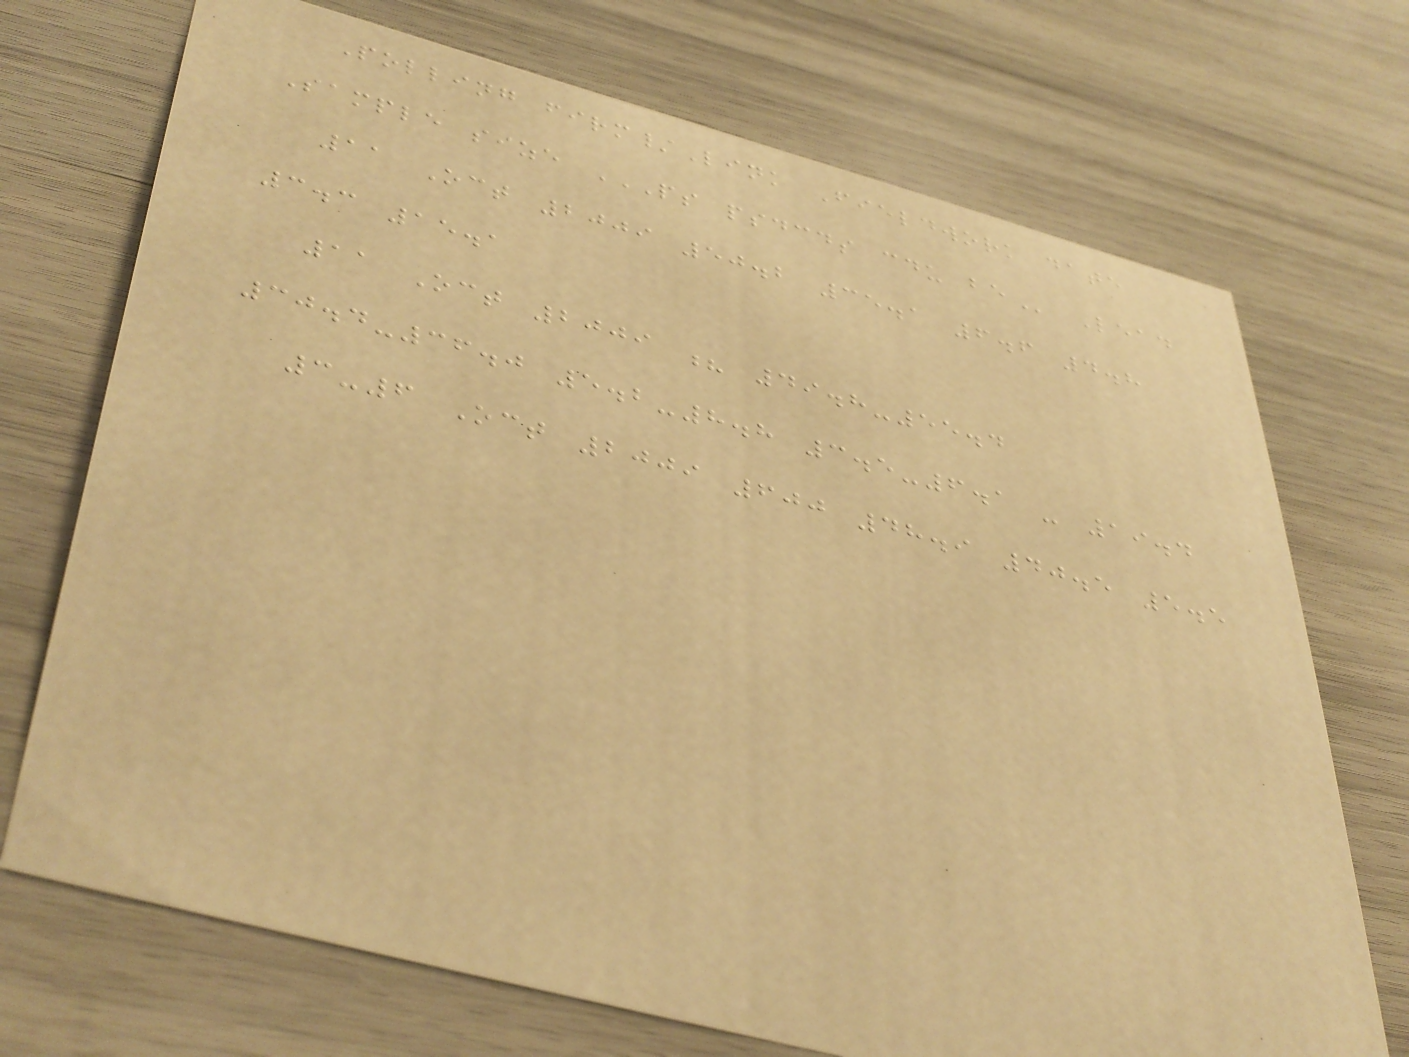Polling firm/Link Fieldwork date
Sample size PS PSDCDS CDU BE Lead
11 Oct 2009 50.2 35.1 6.6 4.8
3.3 15.1
11 Oct 2009 ? 49.8-55.4
30.4-36.0 5.2-8.8 3.5-6.1 - 19.4
3-6 Oct 2009 600 48.9 40.5 5.5
